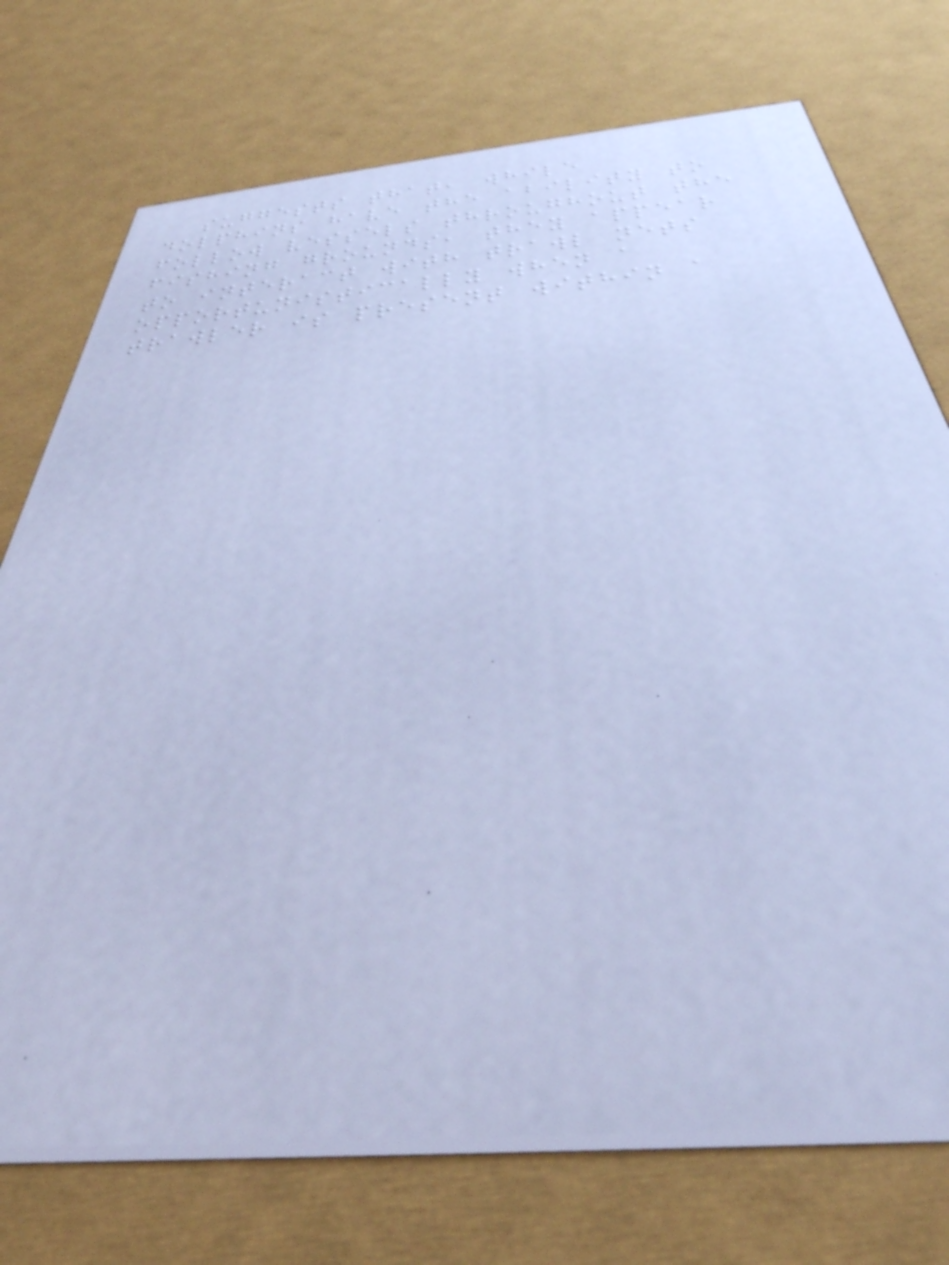suggests that, while
dolphins have the ability to
follow vessels throughout the
fishing grounds, they appear
to interact with trawl nets
opportunistically when a
trawler is present within a
